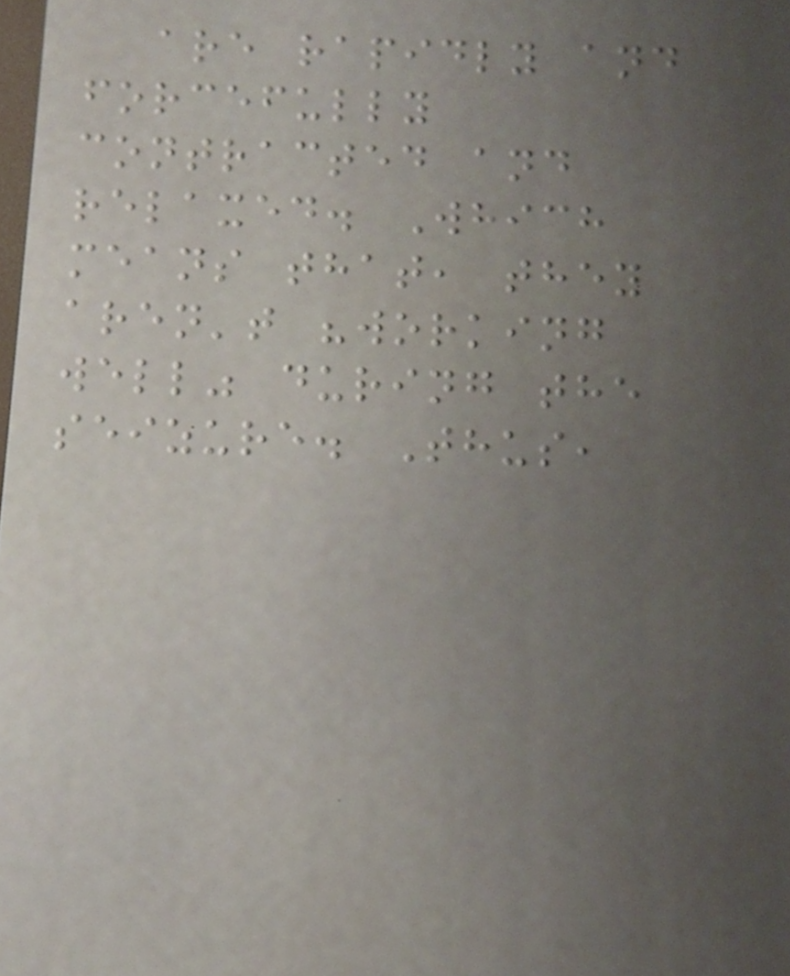are rapidly and
forcefully
contracted and
relaxed. Which
means that, they
aren't "working
well" during the
seizure. Thus,
